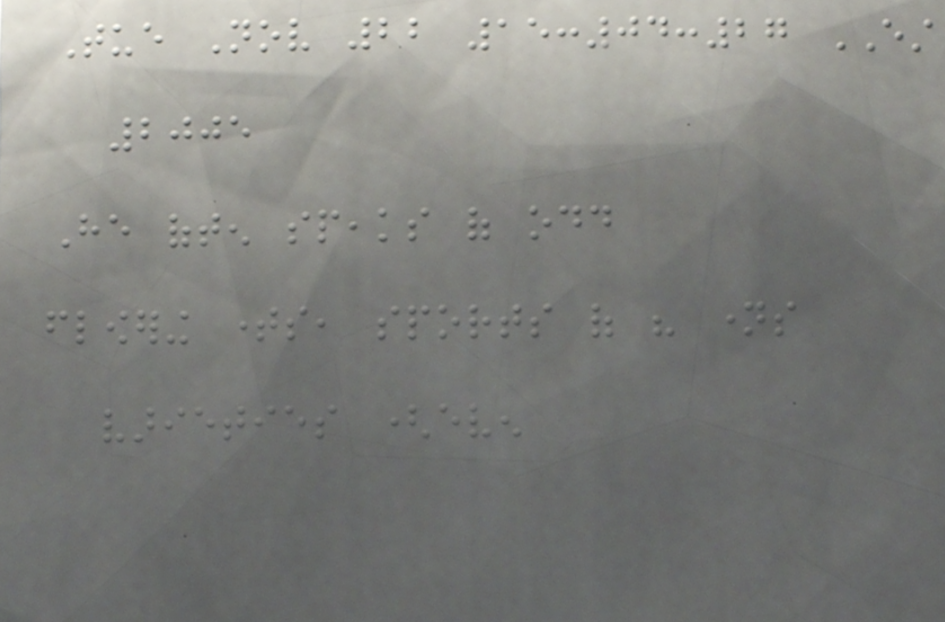Tue Nov 22 15:04:27 EST
2005
He often speaks of odd
flowering times, sports of his names
varieties (even
